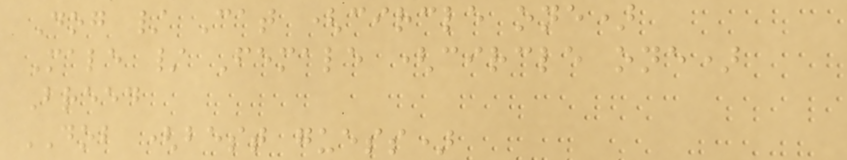Dog / Cat (circle one)
Male / Female (circle one)
Breed
DOB (best guess)
